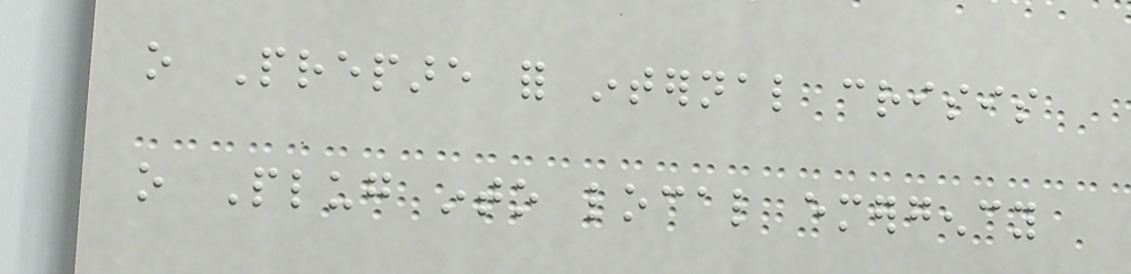o Prepare for internal crisis
o Plug into local emergency
